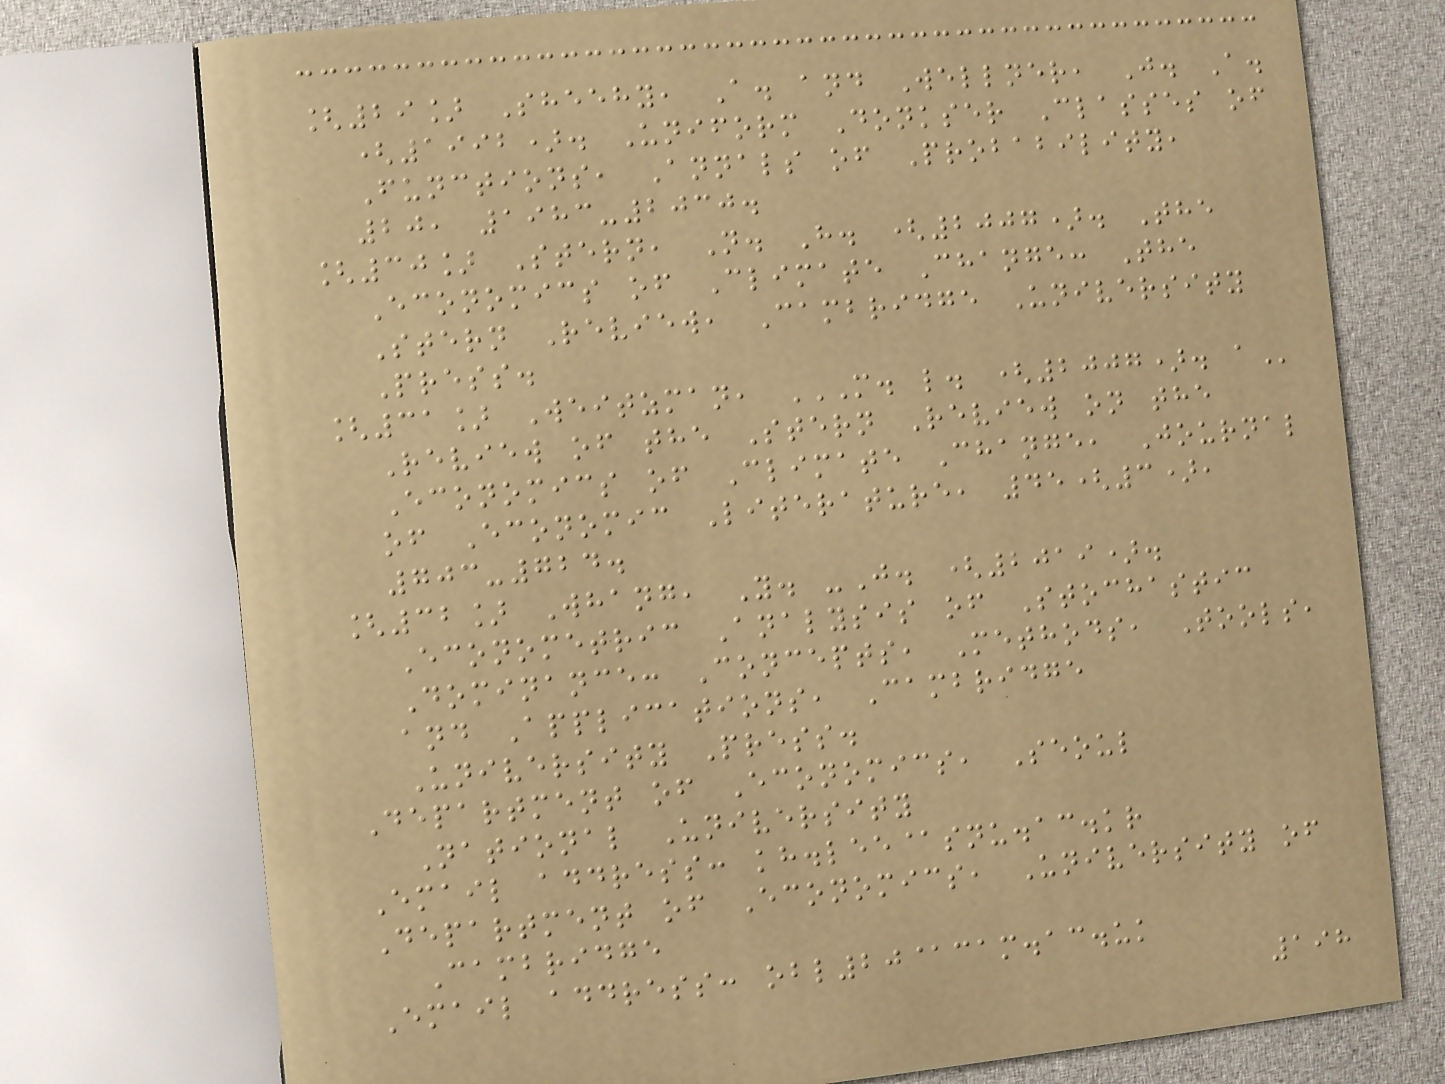[29] Sheehy, A. and Wellner, J. A.
(1992). Uniform Donkser Classes of
Functions, Annals of Probability,
20, 1983-2030.
[30] Stern, N. H. (2007). The
Economics of Climate Change: The
Stern Review, Cambridge University
Press.
[31] Weitzman, M. L. (2007). A
Review of the Stern Review on the
Economics of Climate Change, Journal
of Economic Literature, 45(3),
703-724.
[32] Whang, Y. -J. (2019).
Econometric Analysis of Stochastic
Dominance: Concepts, Methods, Tools,
and Applications, Cambridge
University Press.
Department of Economics, Seoul
National University
Email address: kh.lee@snu.ac.kr
Department of Economics, University of
Cambridge
Email address: obl20@cam.ac.uk
198
